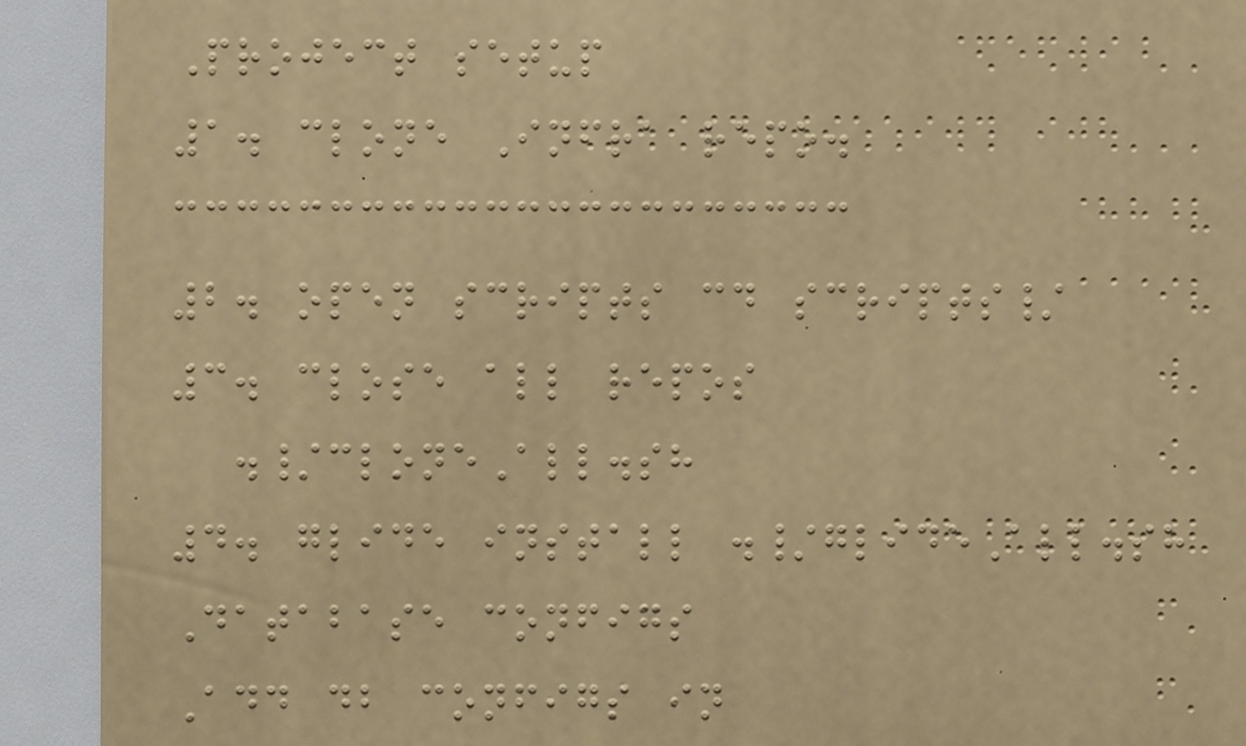Project setup
1. clone Infra repo.
2. open scripts cd scripts/
3. close all repos
./cloneAll.sh
4. glide install ./glideAll.sh
Database configs
Add db configs in
